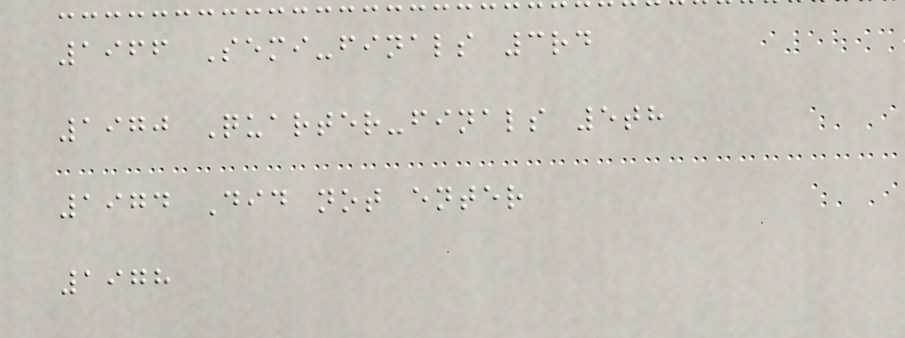1966 Semi-finals 3rd
1970 Quarter-finals 5th
1974 Did not enter
1978
